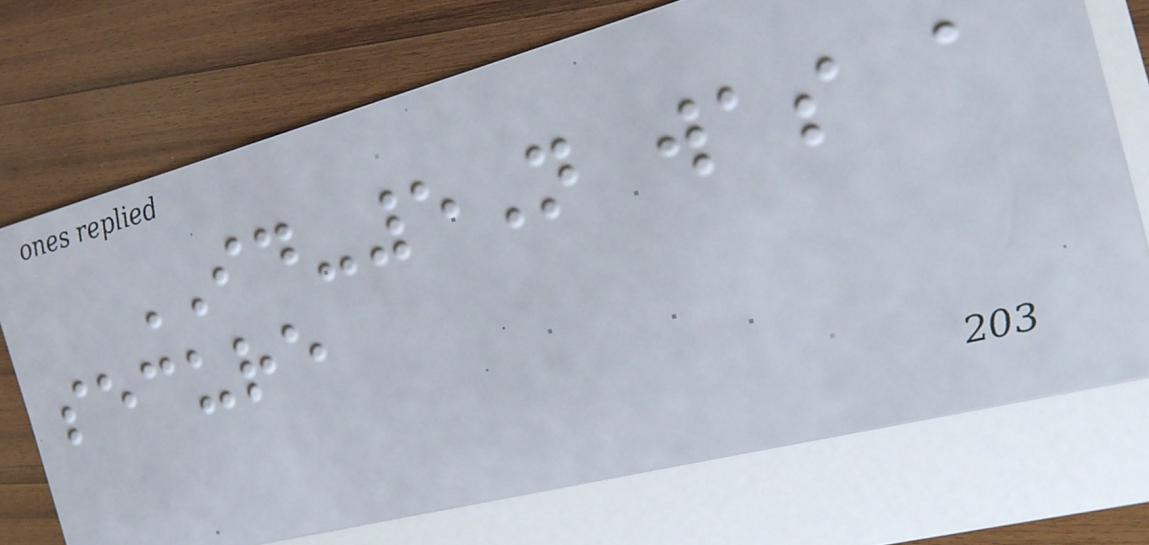ID-5N was a
secure
